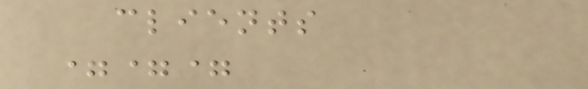clients
===
